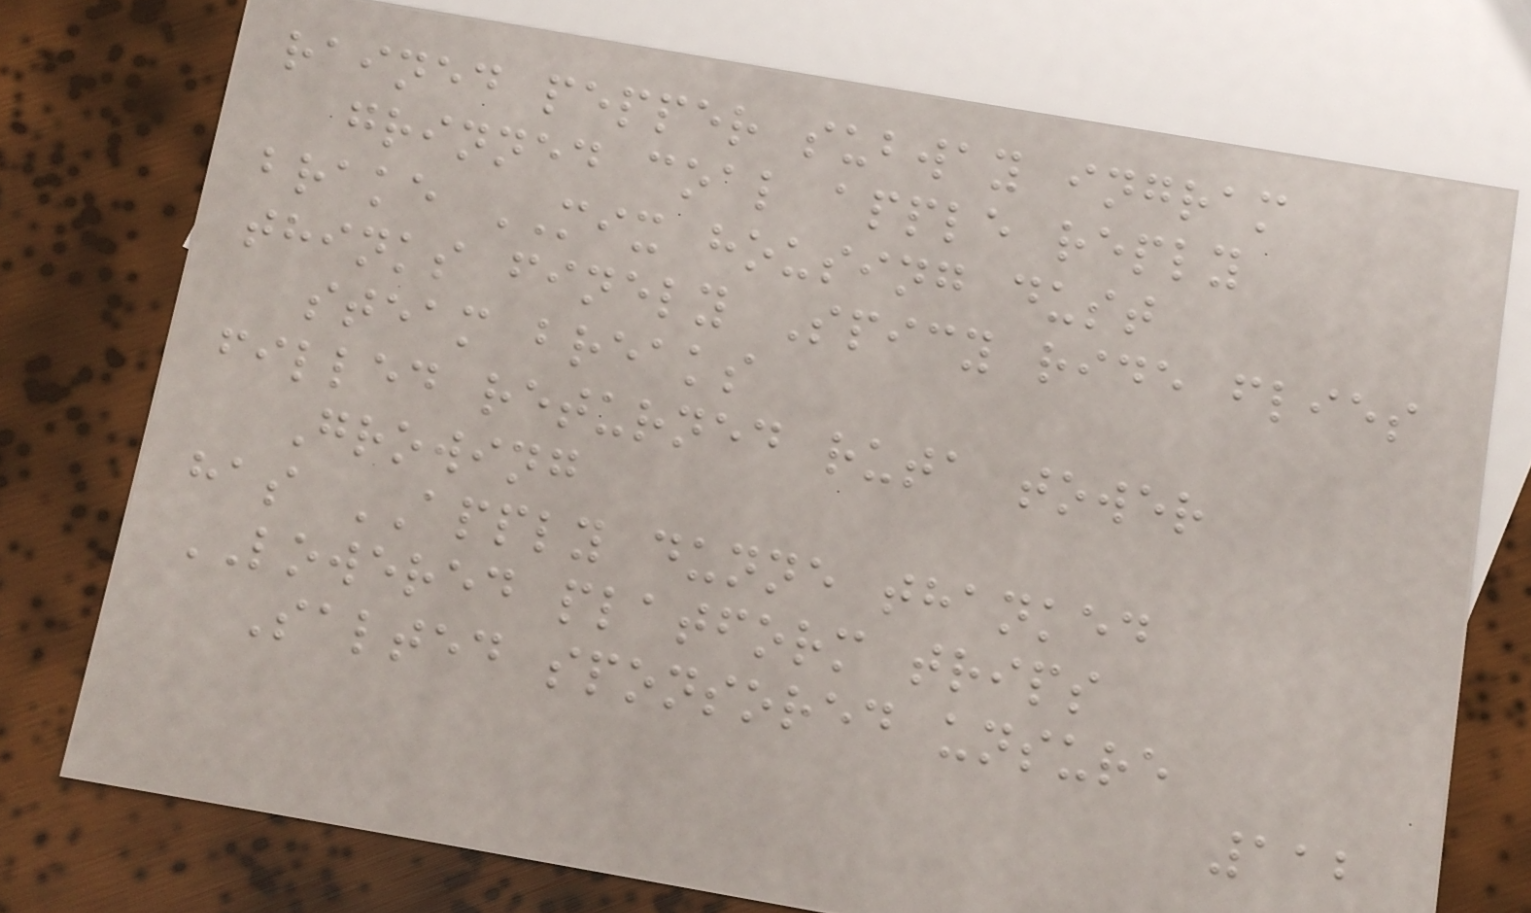rained pepper subway ingram
grinned coal apple reply
brake MIX housing dust
thinks finely Spicy ride flies
steam breaks
filled returned ruta tower
Growing
has APPLY dunne thanked
LOWERED platform trips
Salted sponsored unsure
112
